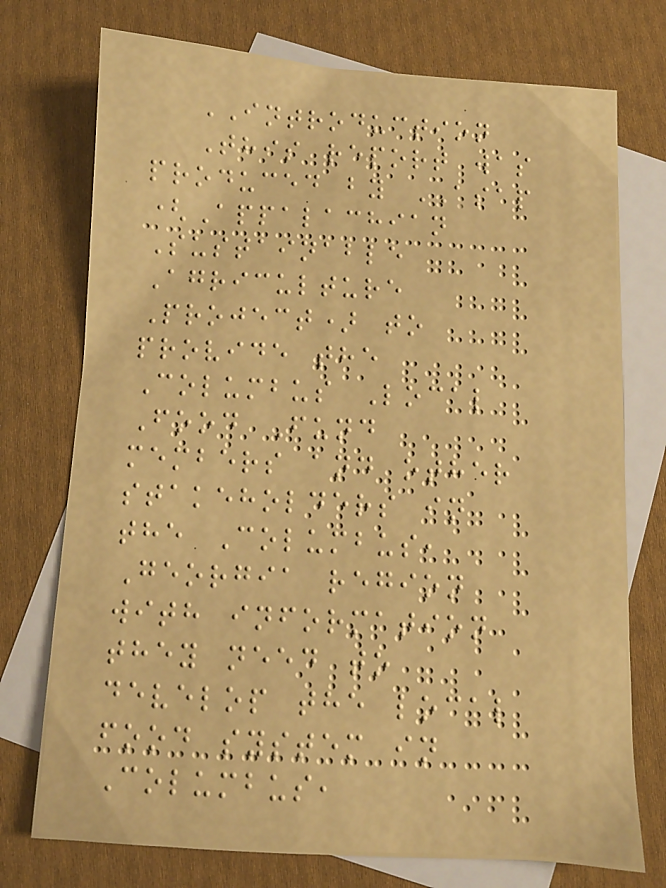INTRODUCTION
This report was
produced by ASAP
(Appalachian
Sustainable
Agriculture
Project) to
provide the
Columbus Local
Food Fund
members and other
stakeholders in
the Columbus,
Georgia region
with information
they need to
develop the local
food system in
Columbus,
